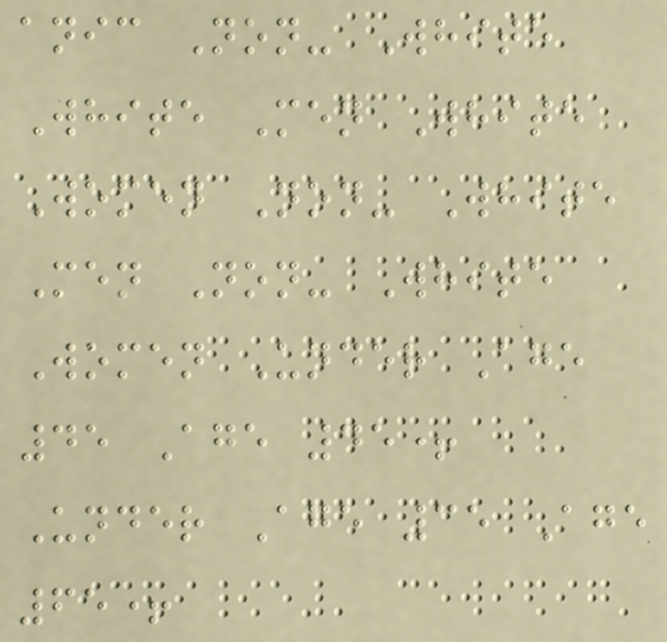anic Non- White
White Men White
Women Non- White
Men Non- White
Women Under Age
45 Age 45+
Under Age 35 Age
65+
